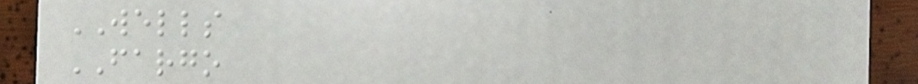WELLS
FARGO
